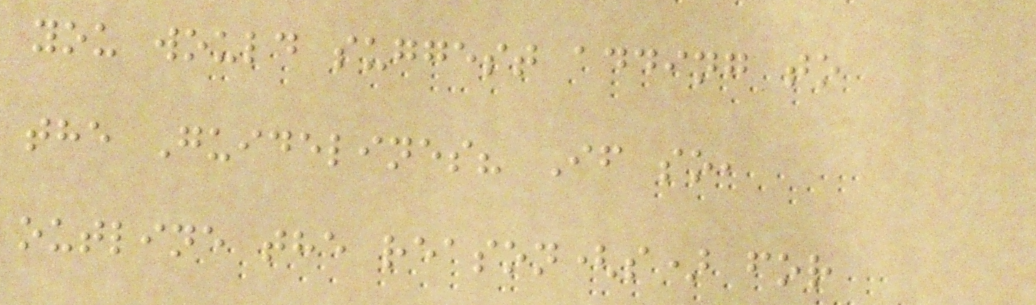you would suggest adding to
the Guidelines? If so,
outline the reason(s) for
